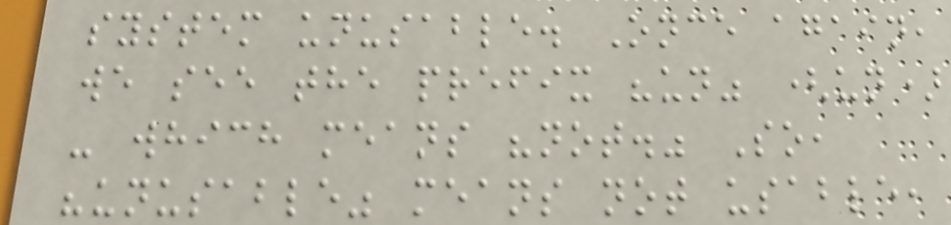system unusable. Once again,
we see the prefix "un" (un)
- which means "not." So,
"unusable" means not usable,
